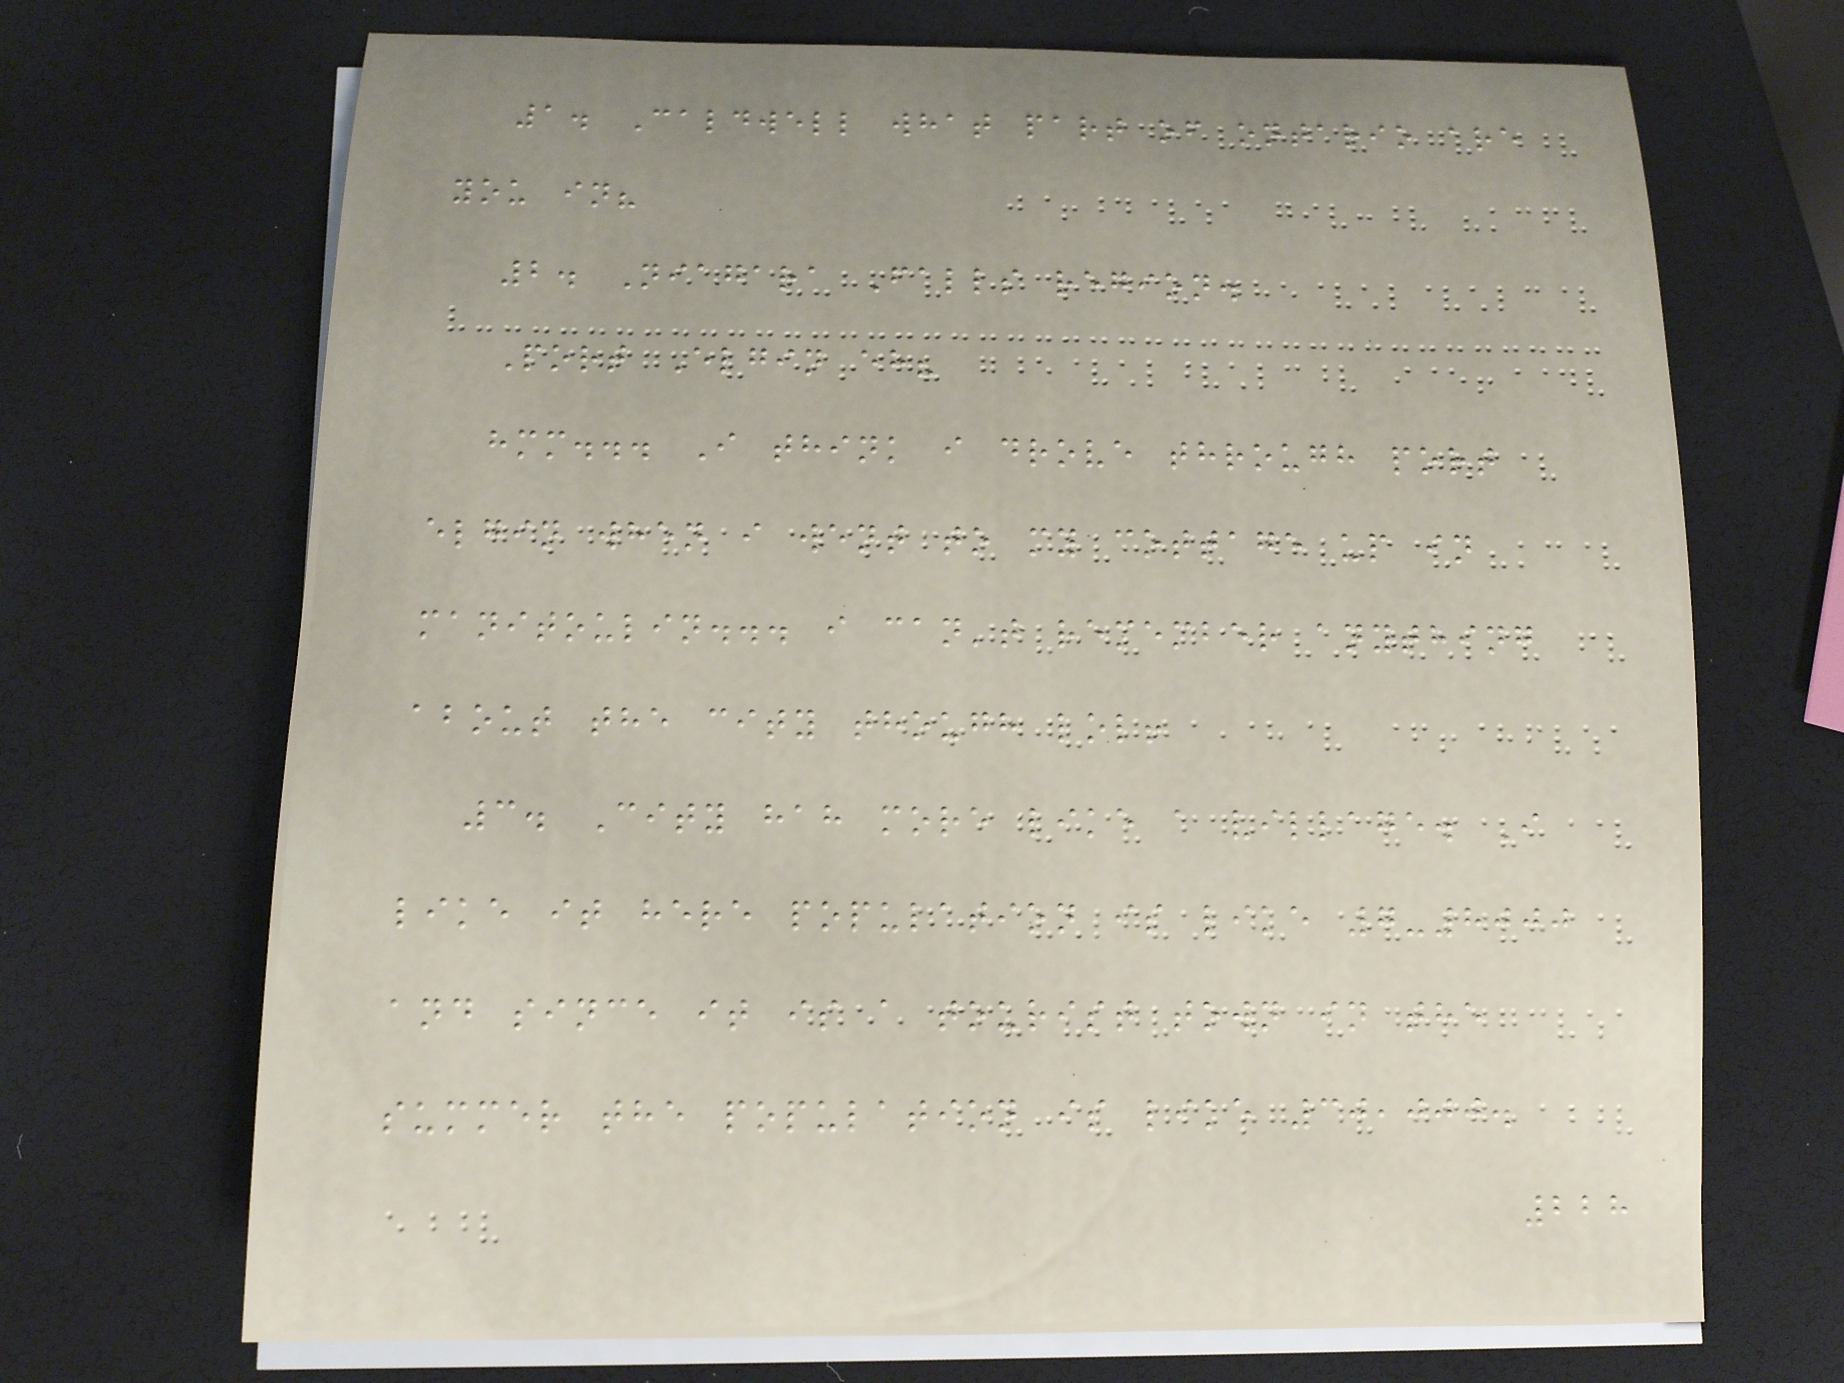1. Caldwell what part of ontario are
you in?
2. Niagara Falls region.
Port Elgin eh?
hmm... I think i drove through port
elgin when i went to my cottage up in
manitoulin... i can't remember anything
about the city though lol!
3. City hah more like a village. I
like it here population is like 7-8000
and since it is a tourist town in the
summer the population is like 30,000.
228
